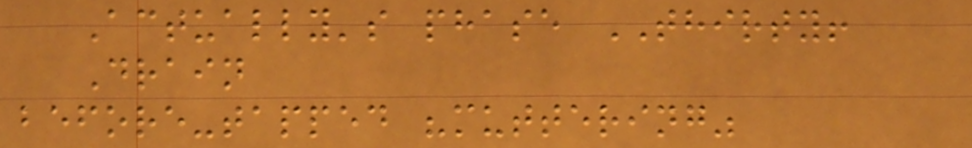Actually's phase THIRTY!
Drain
before-tapped "muttering"
